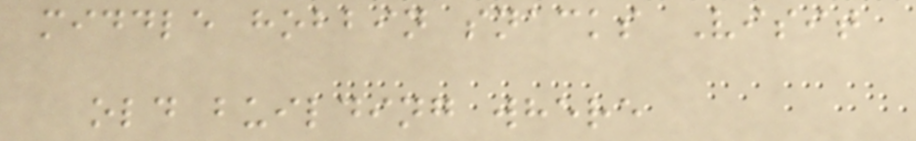middle hobbin snacks Visit
old building where
